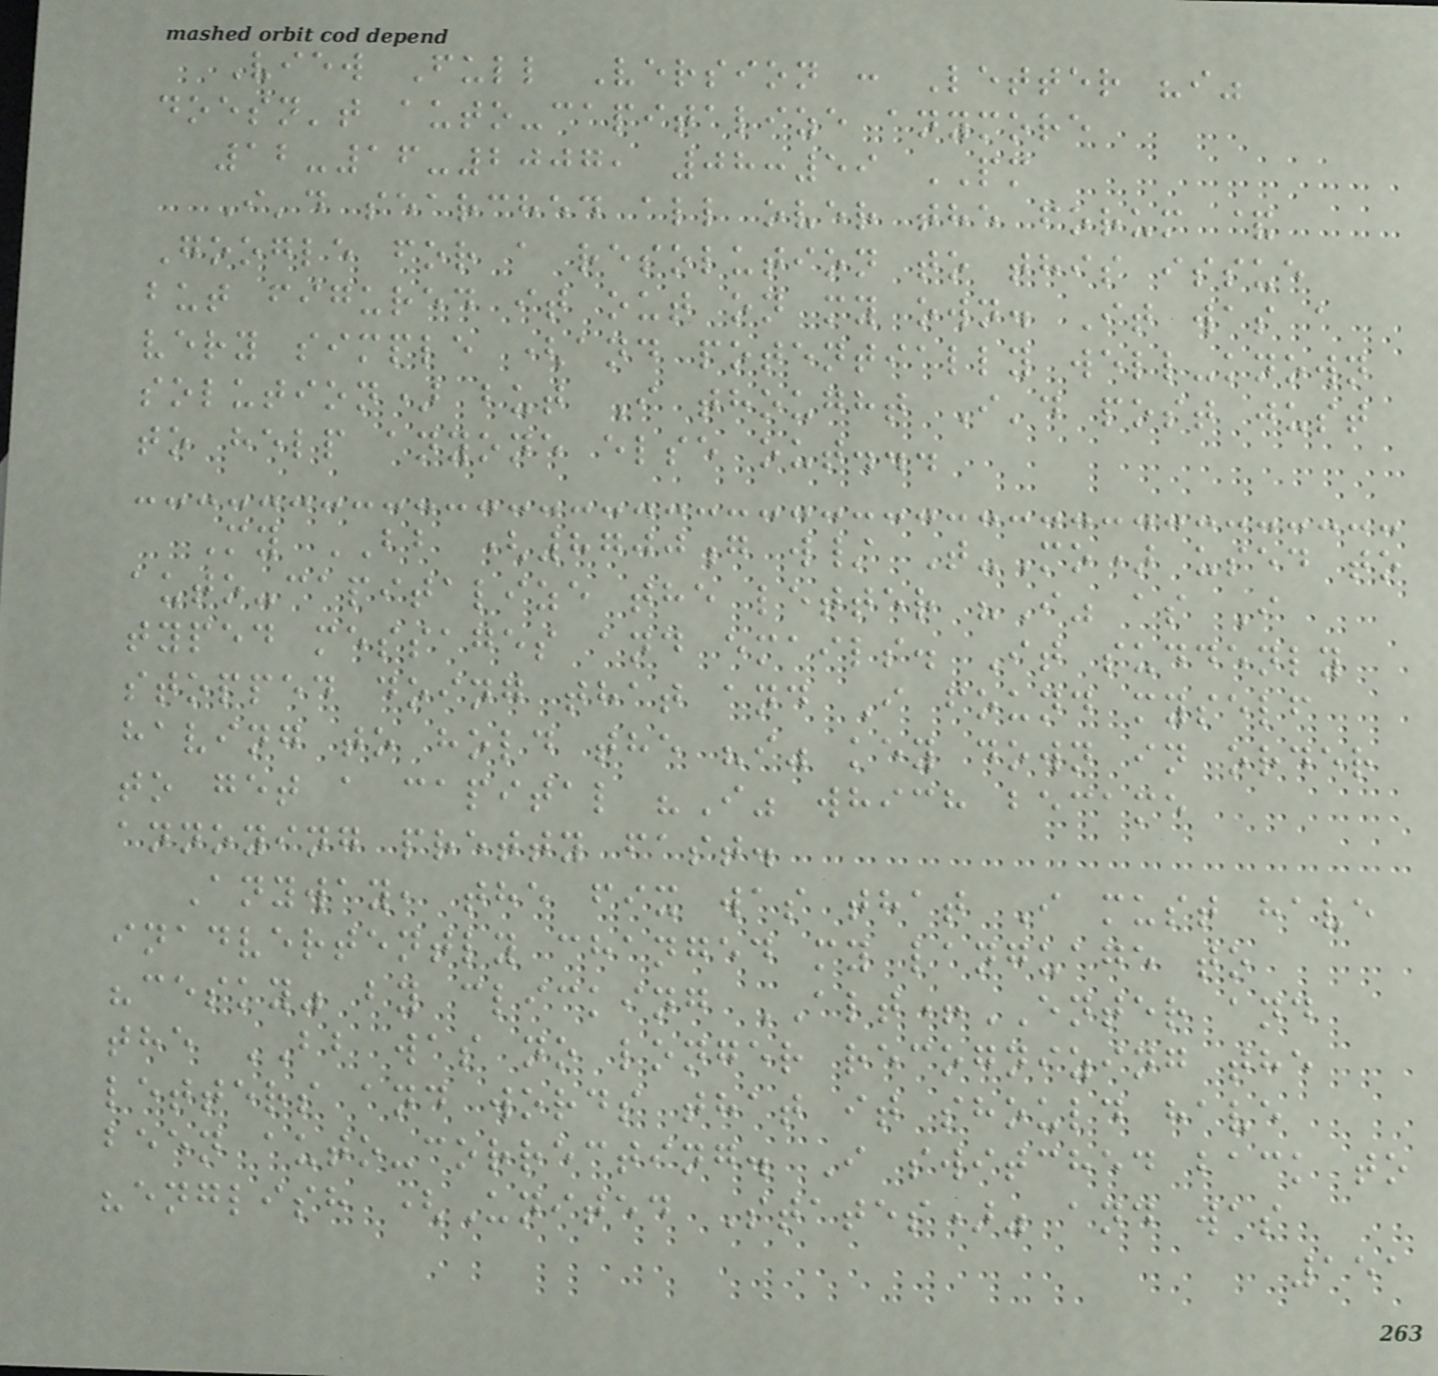View Full Version : Letter "i"
doesn't auto-capitalize anymore
12-16-2007, 08:59 PM
I'd searched all over the forum &
Google for a resolution to this issue
but figured it out on my own. It was a
very simple (and potentially well-known
solution) but I thought I'd post just
to help anyone else out...
My BB (8700g w/ T-Mo) used to
auto-capitalize the letter "I" as I
typed messages and emails. It suddenly
stopped doing that and I found myself
having to hold the "i" key down in order
to get a capital "I" which became
annoying pretty fast.
Anyway, the fix was that I must have
inadvertently changed my language to
"cesky" by clicking ALT+ENTER and
the BB was no longer recognizing the
letters and words that it should have
been auto-correcting. I switched back to
"english (United States)" and was
151
